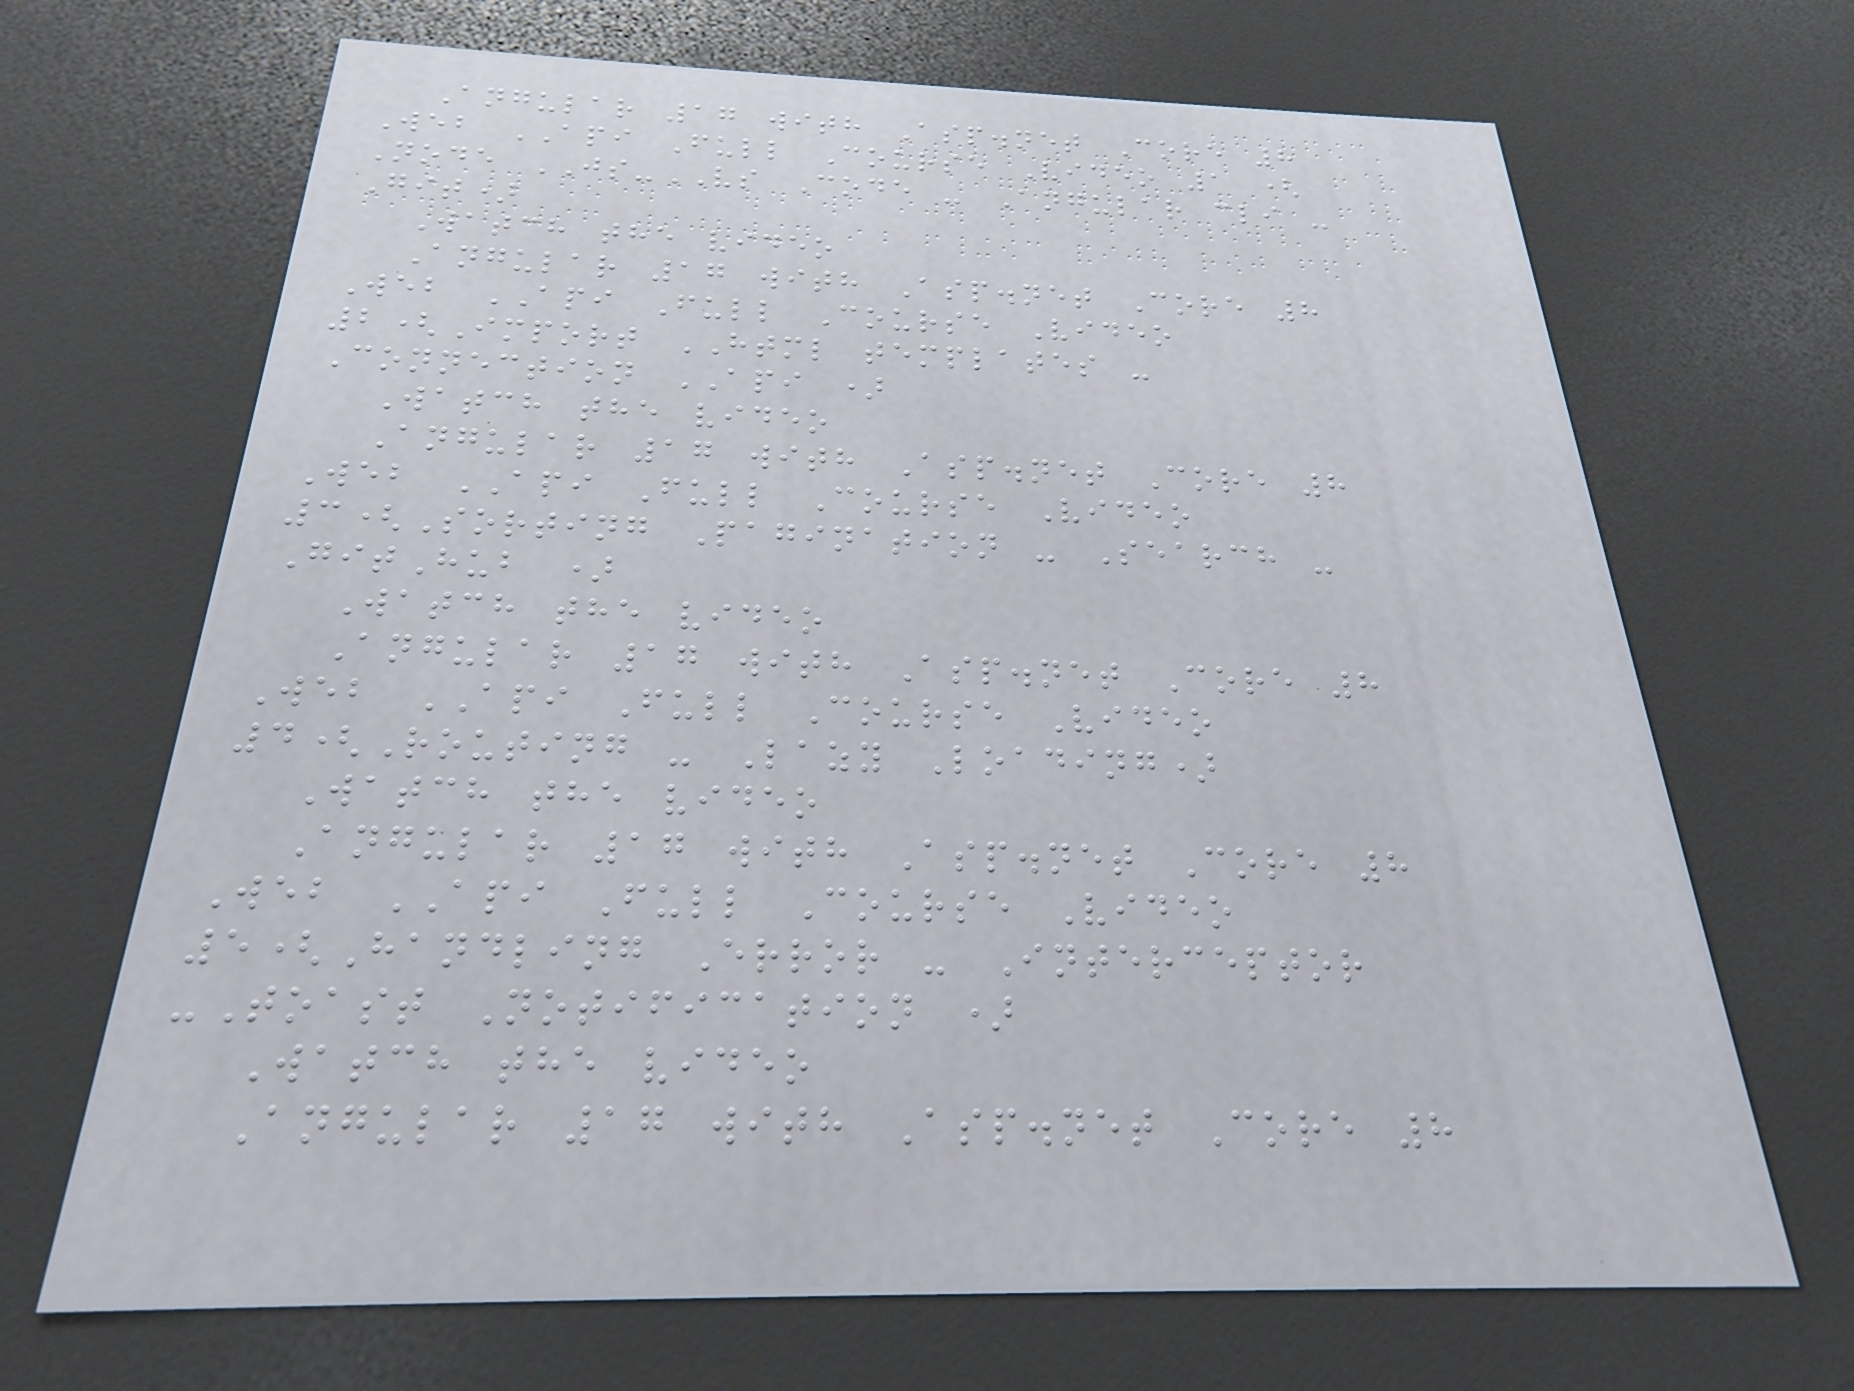Angular 17 with Asp.net Core 8
Web API Full Course Video 1 (
Node JS-VS Code - Angular cli -
Git)
Watch the video
Angular 17 with Asp.net Core 8
Web API Full Course Video
2(Import HTML templates -
Connection API )
Watch the video
Angular 17 with Asp.net Core 8
Web API Full Course Video
3(Sorting Pagination - Search -
GitHub )
Watch the video
Angular 17 with Asp.net Core 8
Web API Full Course Video
4(Routing - Lazy Loading)
Watch the video
Angular 17 with Asp.net Core 8
Web API Full Course Video
5(Handling Error - Interceptor
-Toast Notification )
Watch the video
Angular 17 with Asp.net Core 8
